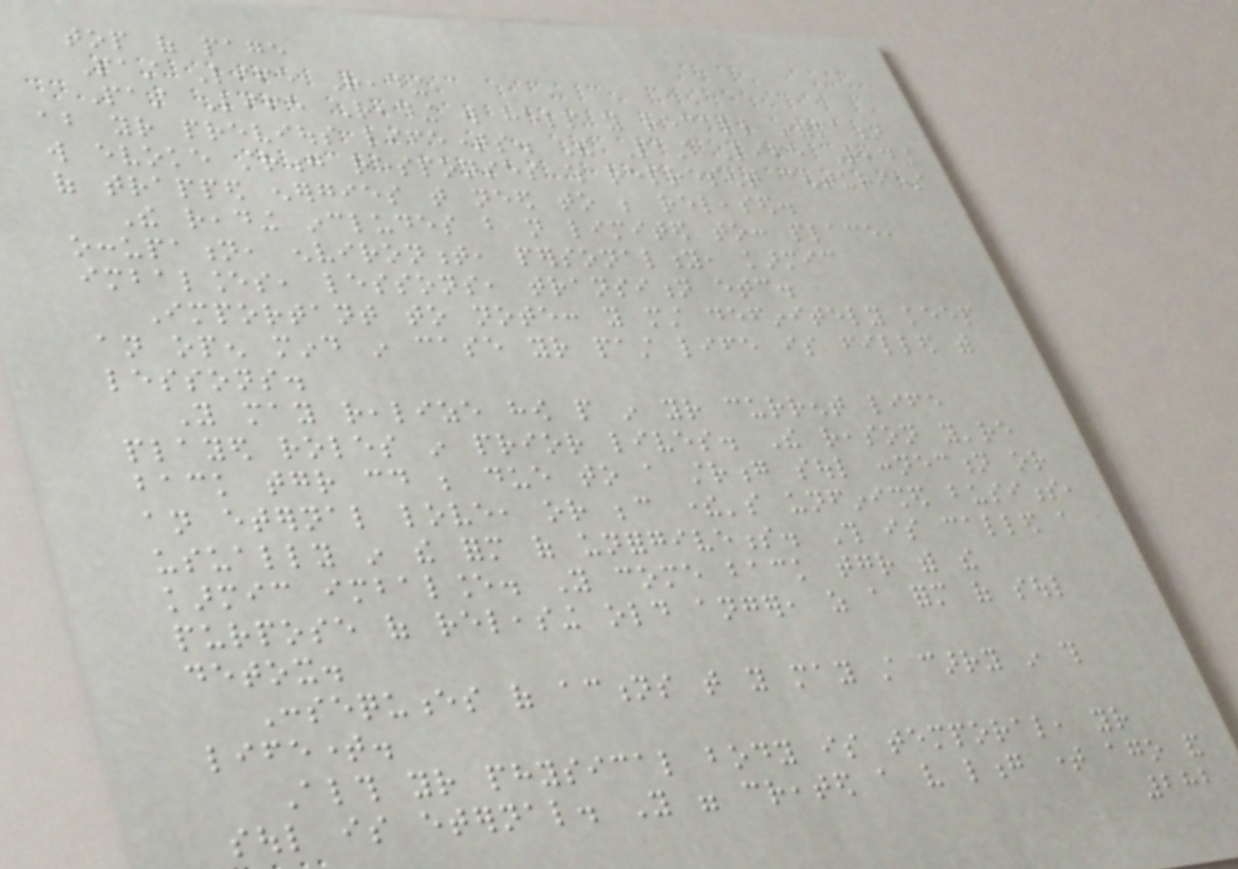top of page
Past Life Reading
Past Life Reading will help you recall information
about your previous lifetimes. The Past Life Reading
will evoke strong responses which represent centuries
of trapped energies that need to be released.
The reading includes but not limited to: place,
occupation, environment, personality, karmic
imbalances, lessons, transition etc.
Important to note: you must definitely keep
an open mind in case your past life is filled with
lessons.
You may realize how people in your current life
played roles in prior lives. The reason you're
back together could be due to a strong soul connection or
an eternal love, or because there's unfinished business,
usually in the form of unforgiveness. This is called a
karmic imbalance. You come back together with the
purpose of releasing old anger, as a form of soul
detox.
Consequences of actions that you may still carry in this
lifetime.
Although your physical body is temporal, your
soul is eternal. You were created a very long time ago and
282
